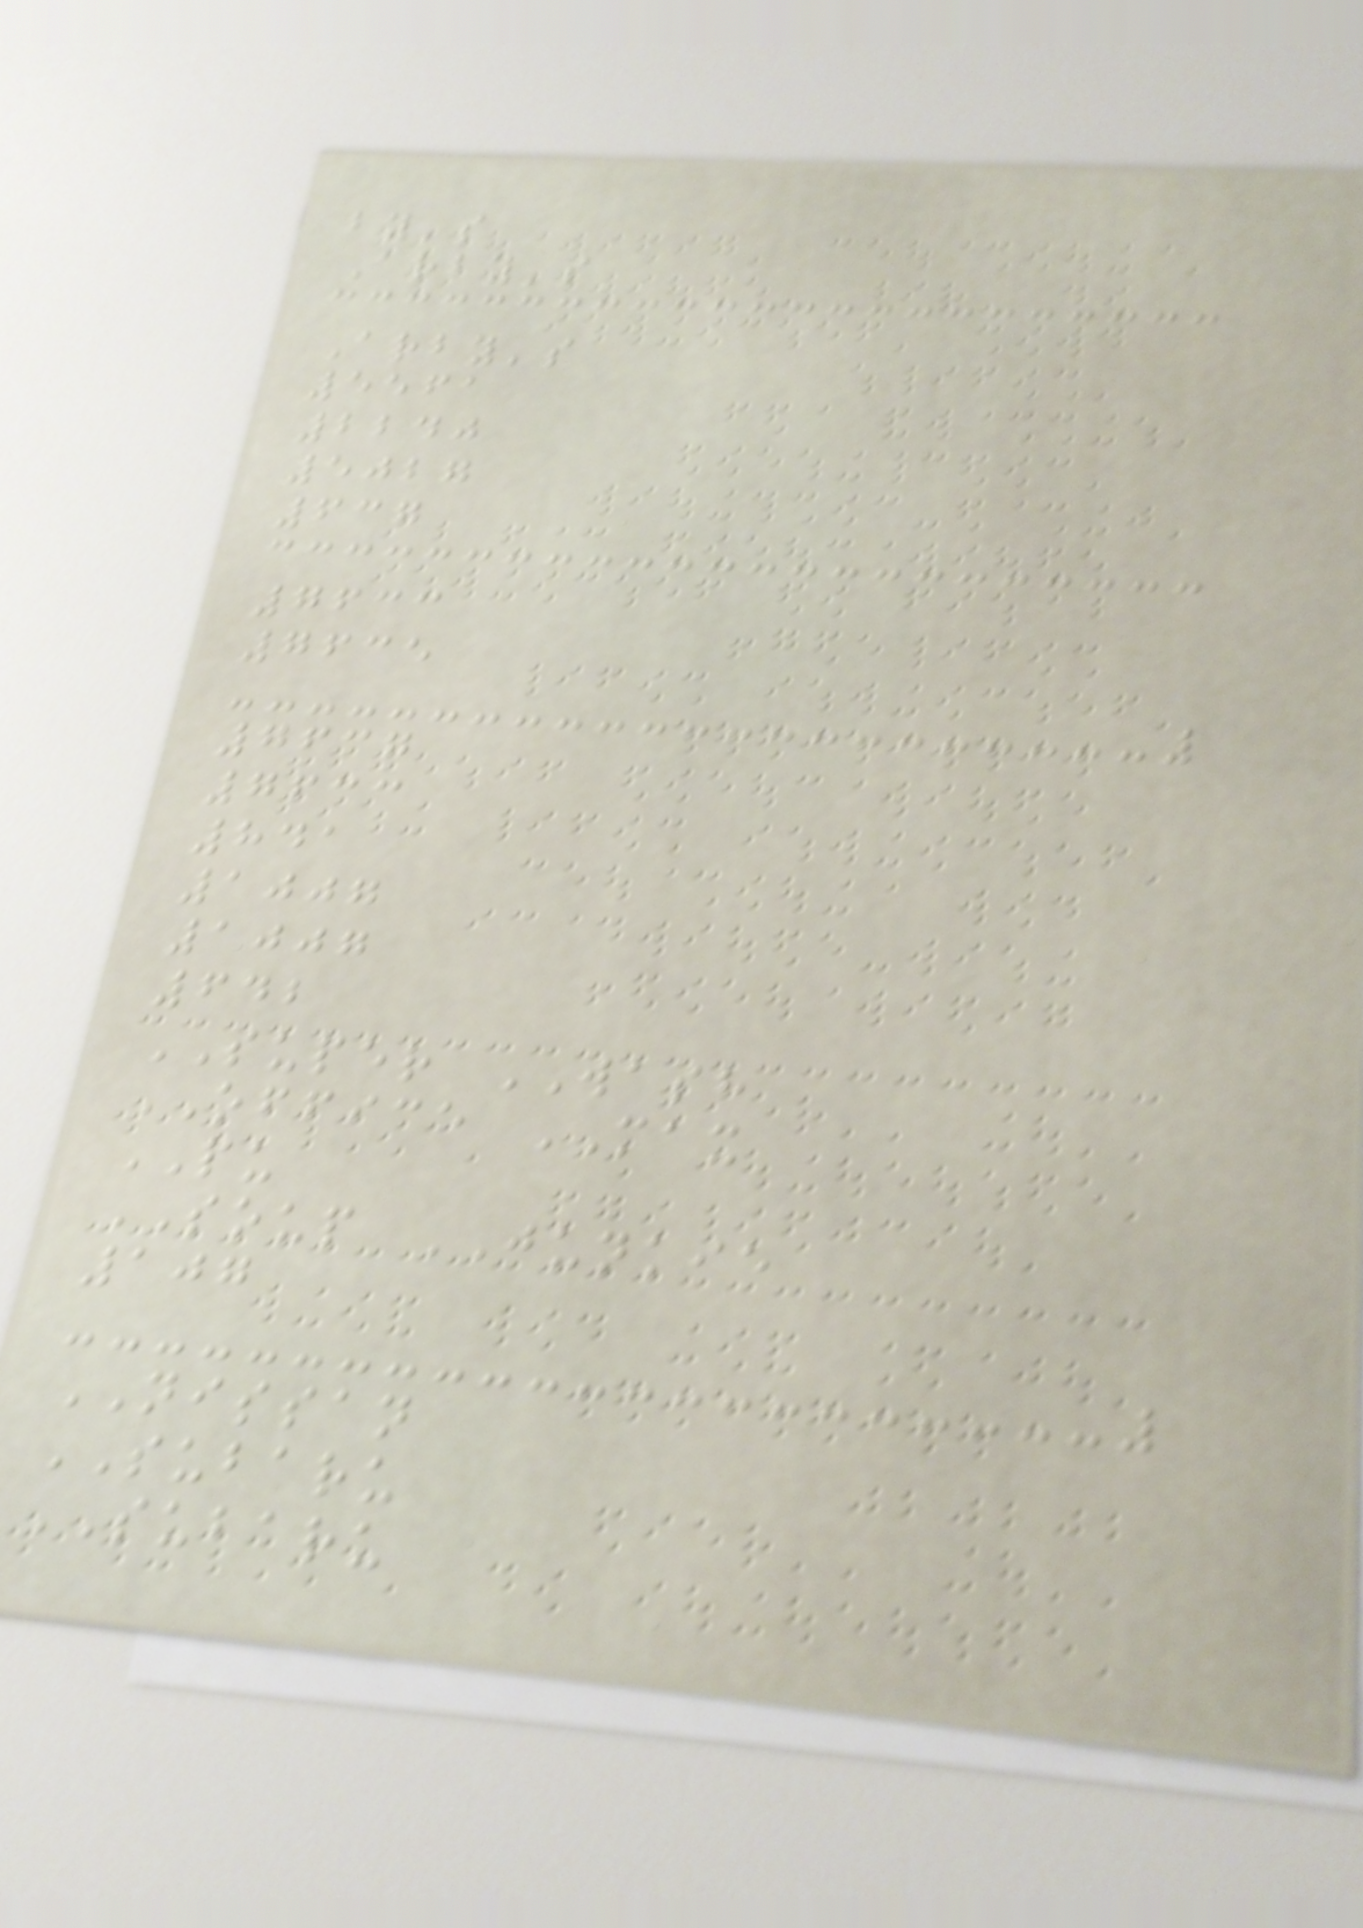by's
Arby's
Arby's
5561
2240
5027
637
7633
7635
7637
7633
841
1007
1007
642
SUPER WASH
OFFICE MAX
PU
SOUP JUNKIE
107
NISSAN
SUBARU
SUBARU
